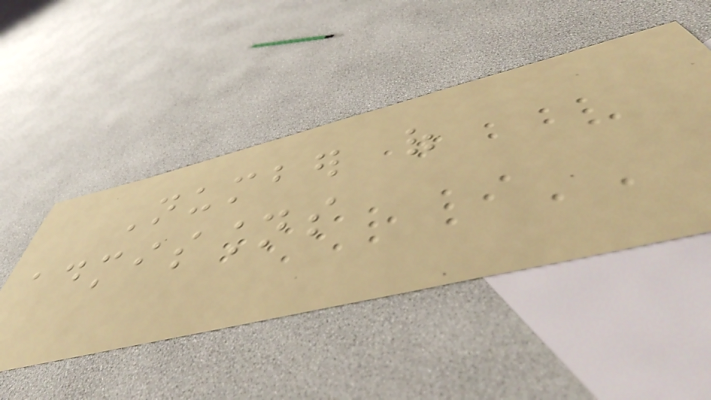Number of
admissions
